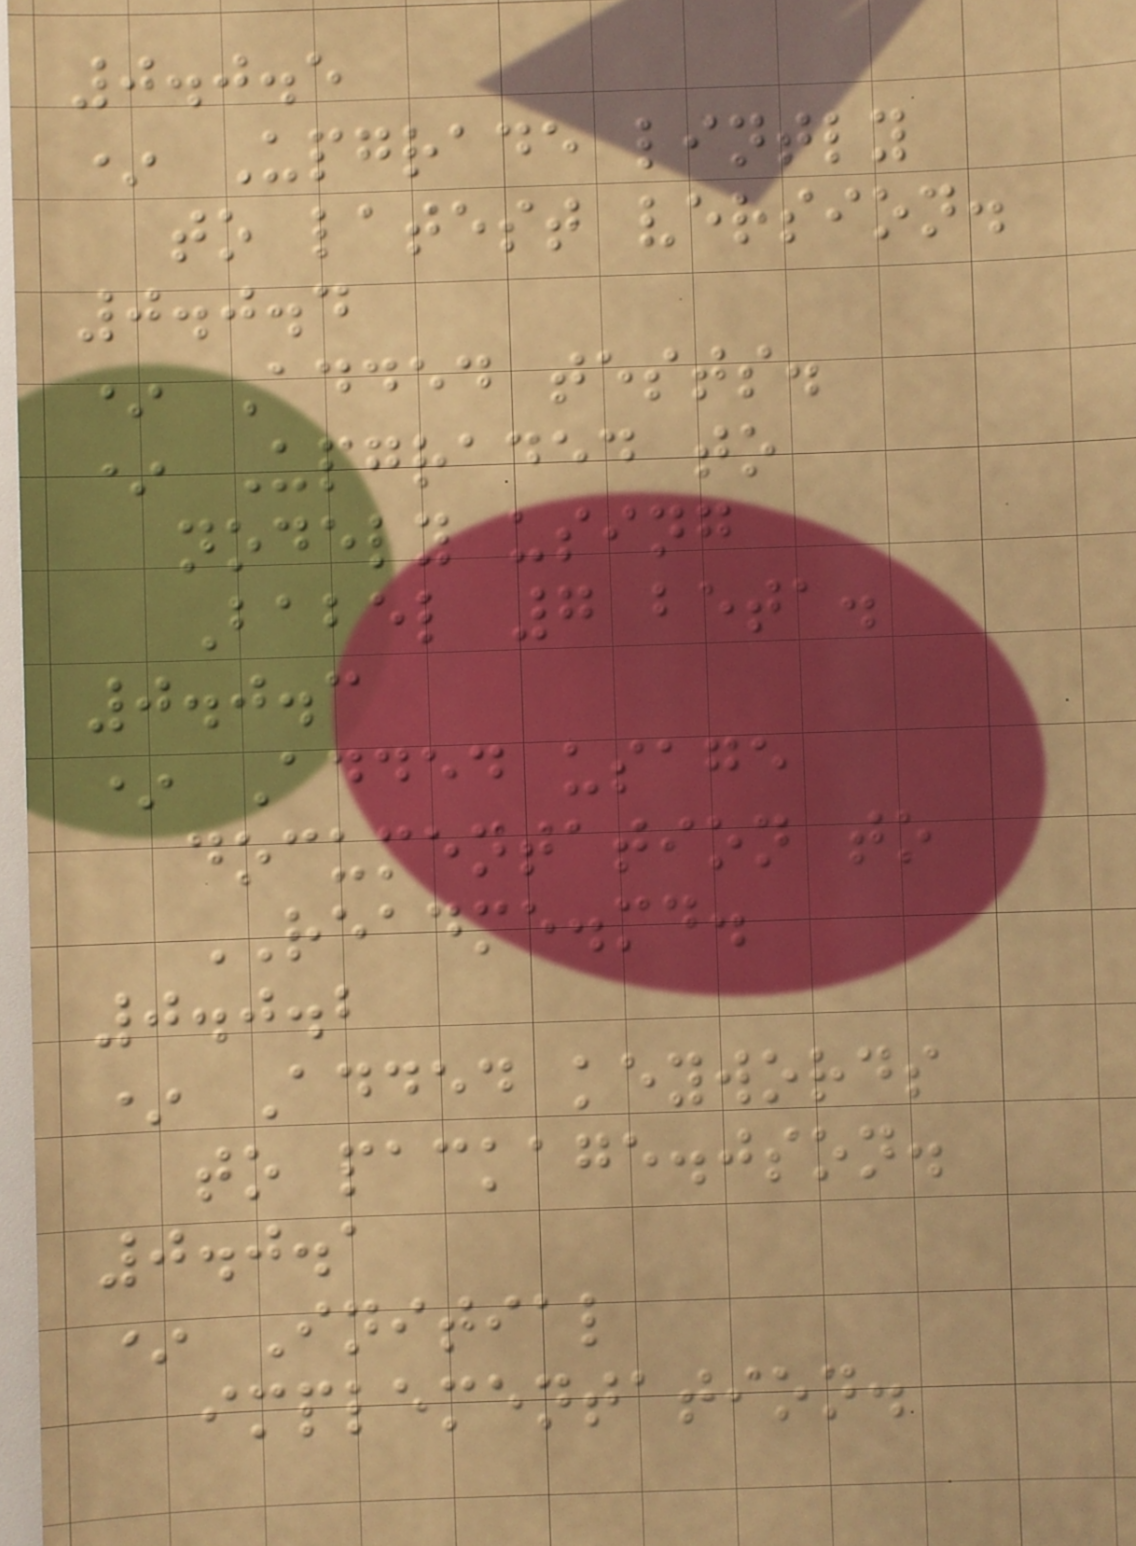0.0.5
* Upgrade lintly
to latest version.
0.0.4
* Added tests.
* Upgraded to
nodely using
Babel 7 beta.
0.0.3
* Added usage
documentation to
README.md.
0.0.2
* Added keywords
to package.json.
0.0.1
* Initial
implementation.
